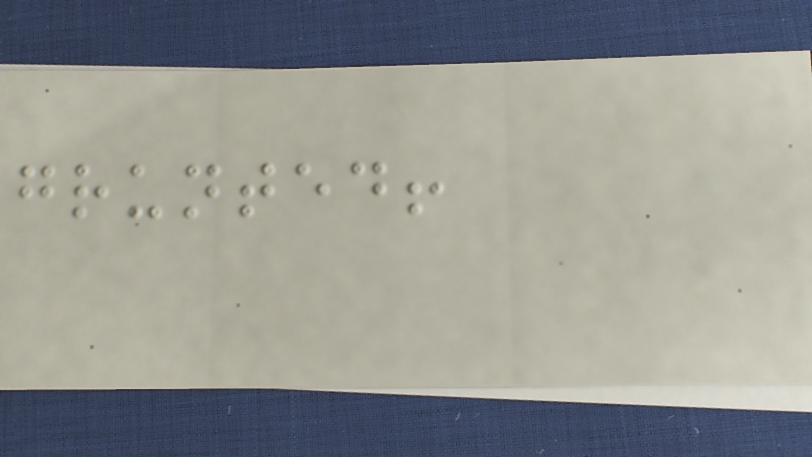grunted!
